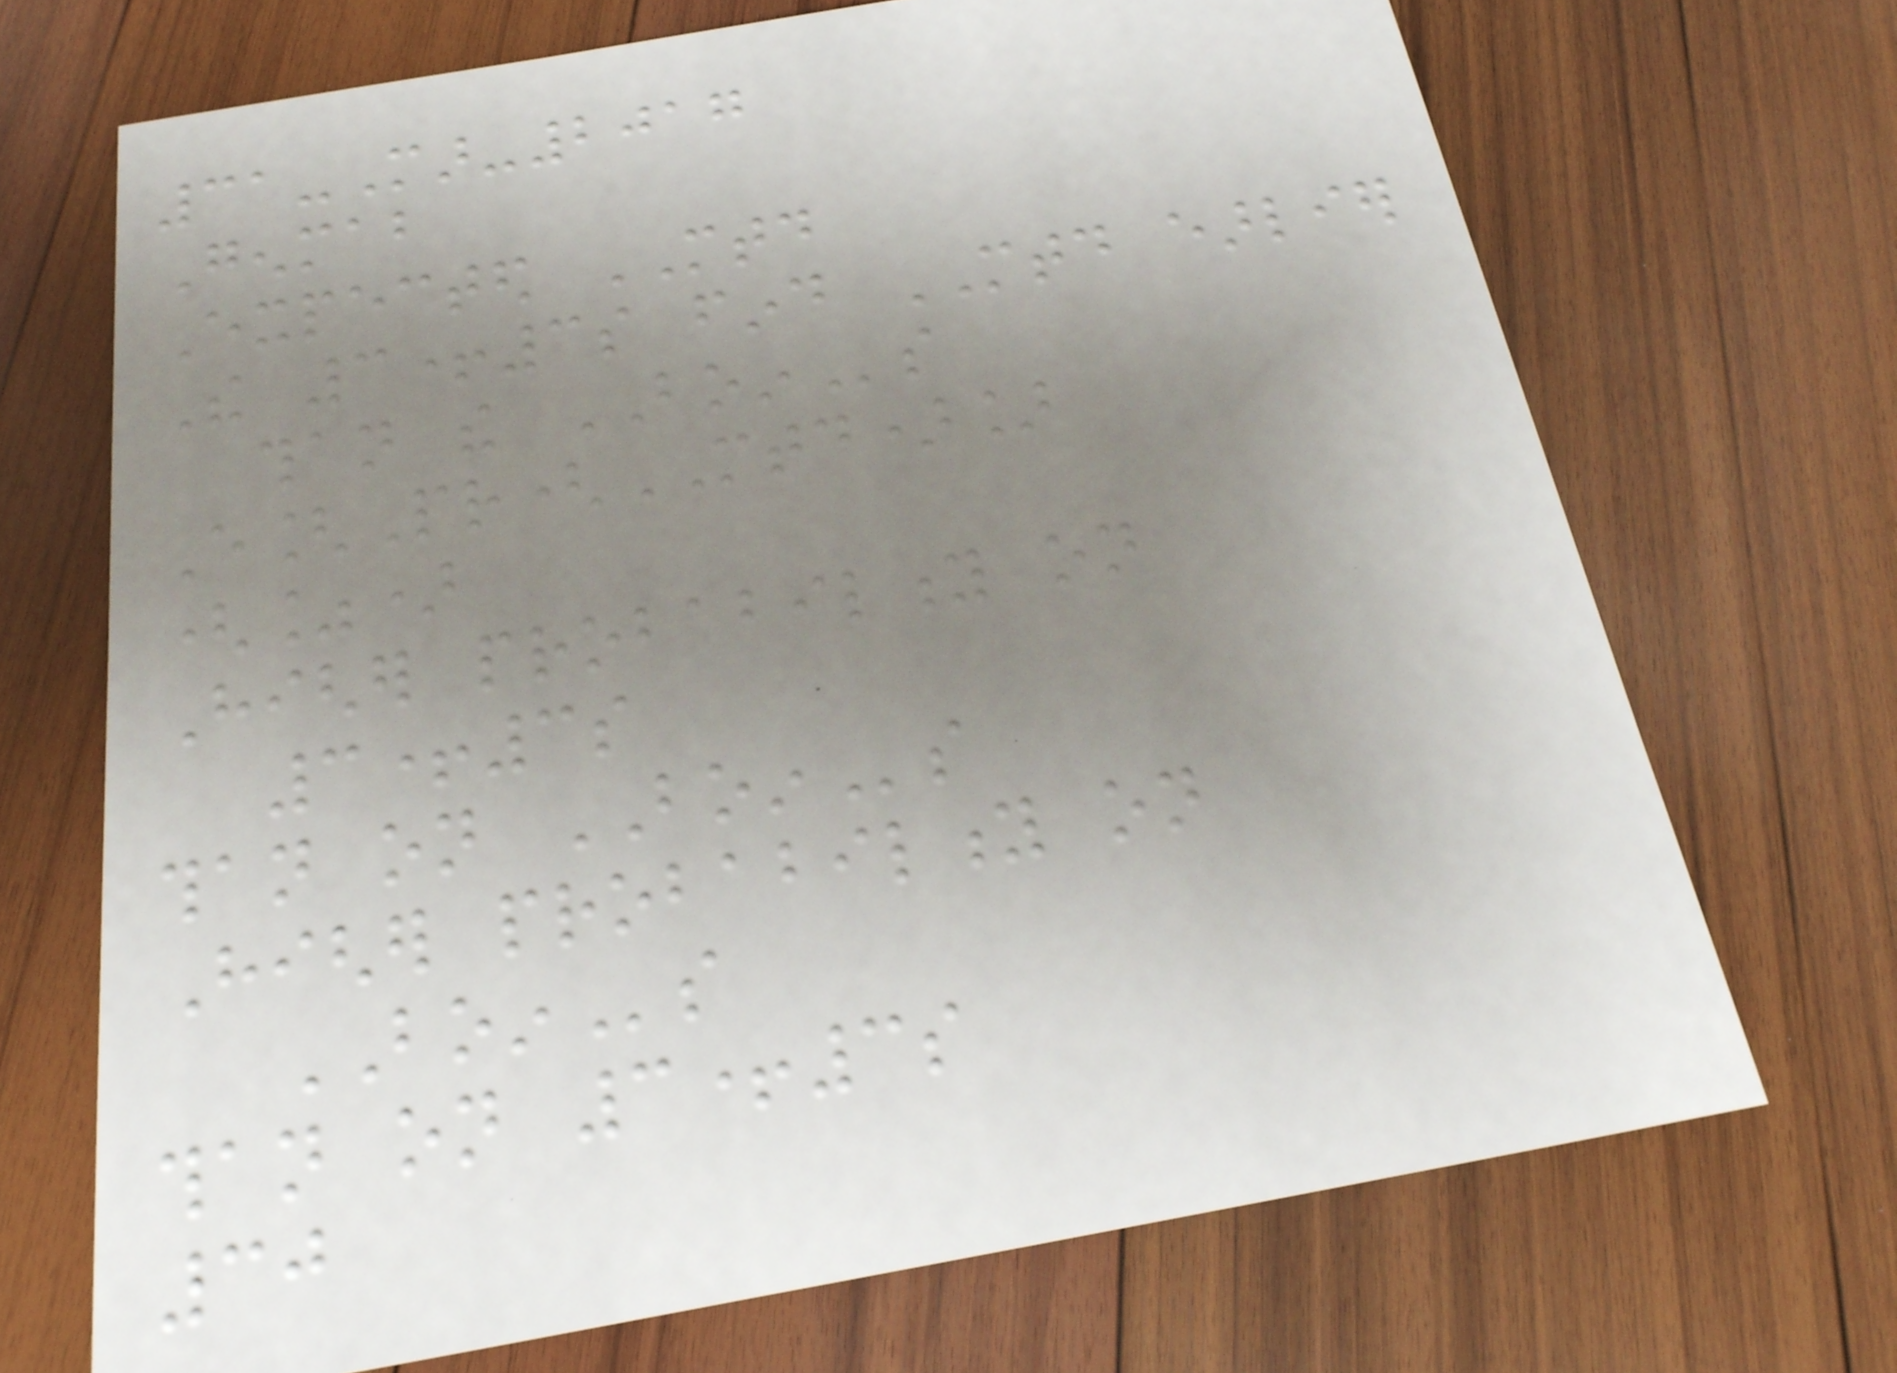31-Mar-2017
Genmab
Expected MTD
The 3+3s find MTD earlier
than the BOINs
E[Pr(MTD)]
(%)
Higher probability on
3+3s
than on BOINs
Higher probability on
BOINs
than on 3+3s
30
